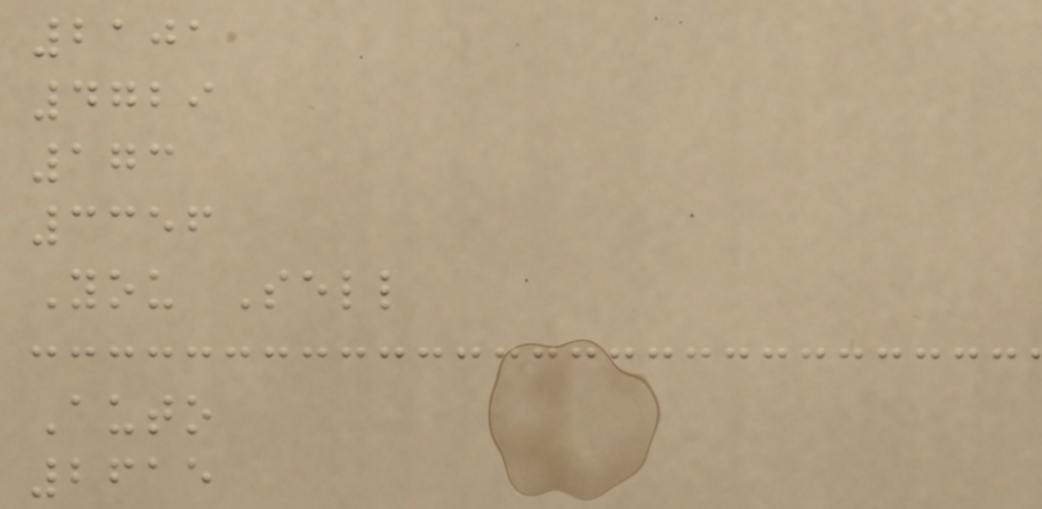2101
4729
173
3356
You Sell
Auto
2615
